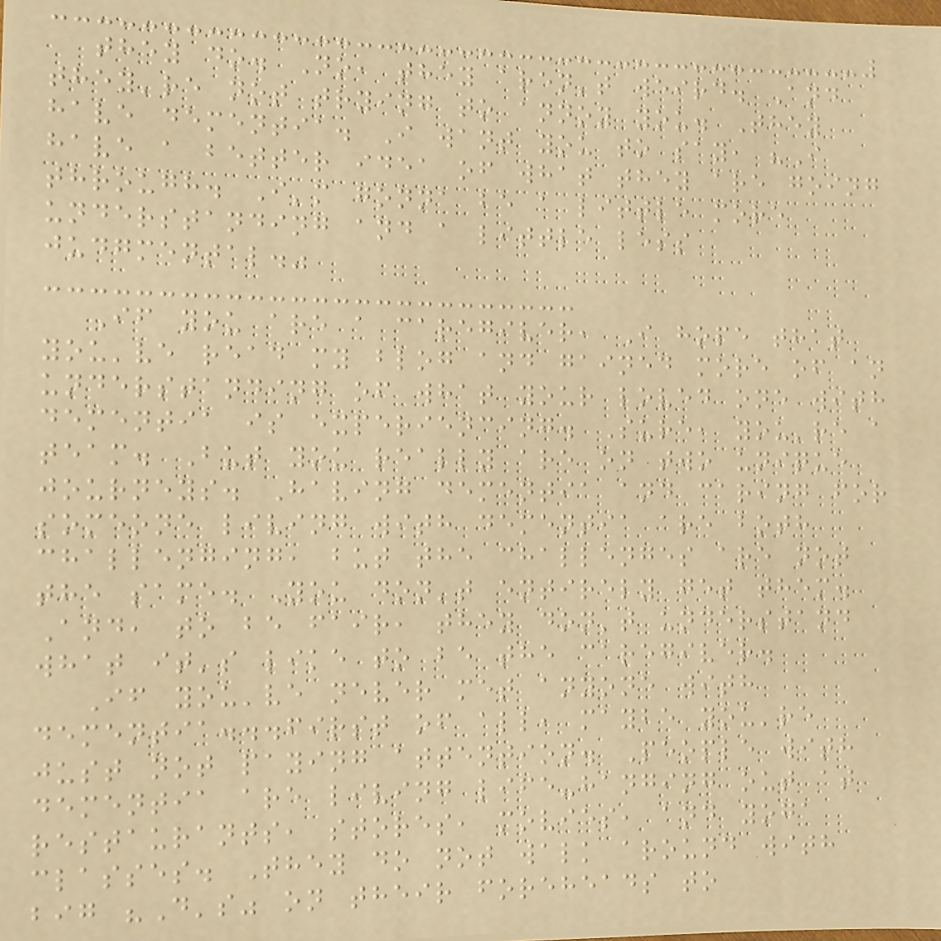they do. No, they aren't weird. And
they're not trying to annoy you. They
have dementia. I want you to say, "I
have a better idea of what they are going
through. I'm gonna be a little more
understanding and a little less
judgmental."
If you are a caregiver, I hope that
you've read my blog and gained more of an
understanding of what your loved one with
dementia is experiencing. Sure, you're a
team. But you really are on two unique
journeys. Having dementia and caring for
someone living with dementia are both
challenging, but the challenges are not
the same. You don't entirely get them.
And, to be fair, they don't understand
what it's like to be the caregiver.
If you've never met anyone with
dementia...first of all, maybe you're
just not paying attention. People with
dementia are living life-hanging out at
restaurants, stores, movies, and yoga
classes. They do not walk around with
big "D's" on their foreheads to
